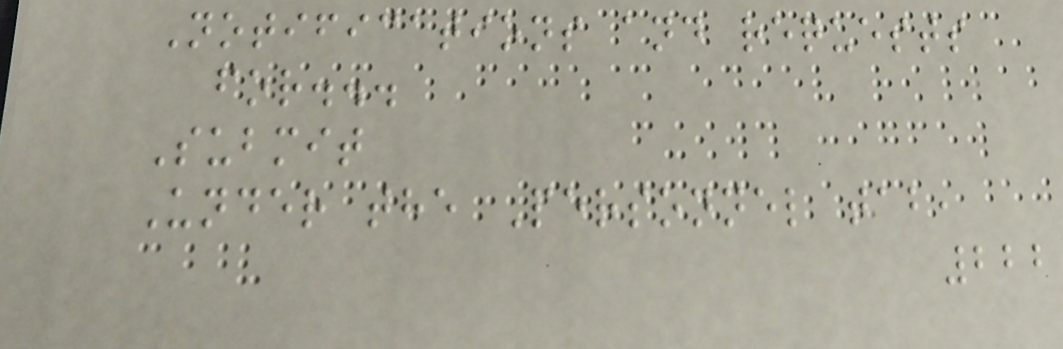Notifications and requests
for...
Submit
Under the Personnel tab,
222
